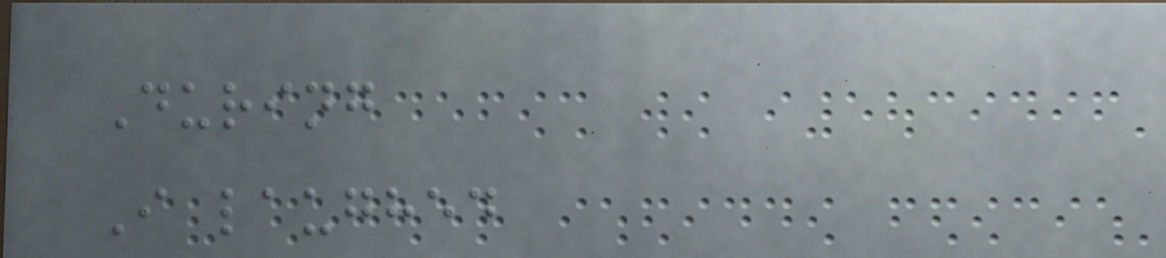During
I laughed
